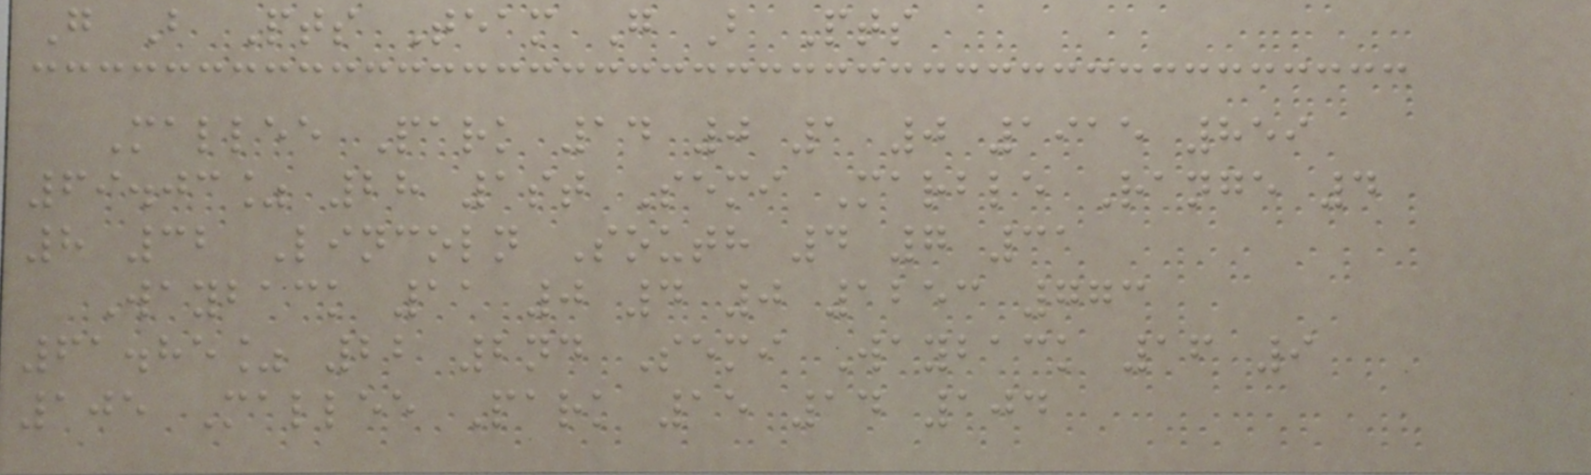G B Pts Team G B Pts
Mallee Park 14 0 1 0 1915 859
69.03% 28 1st Semi Marble Range 4
8 32 Lincoln South 4 7 31
Wayback 11 0 4 0 1253 773
61.85% 22 2nd Semi Wayback 16 9
105 Mallee Park 15 14 104
